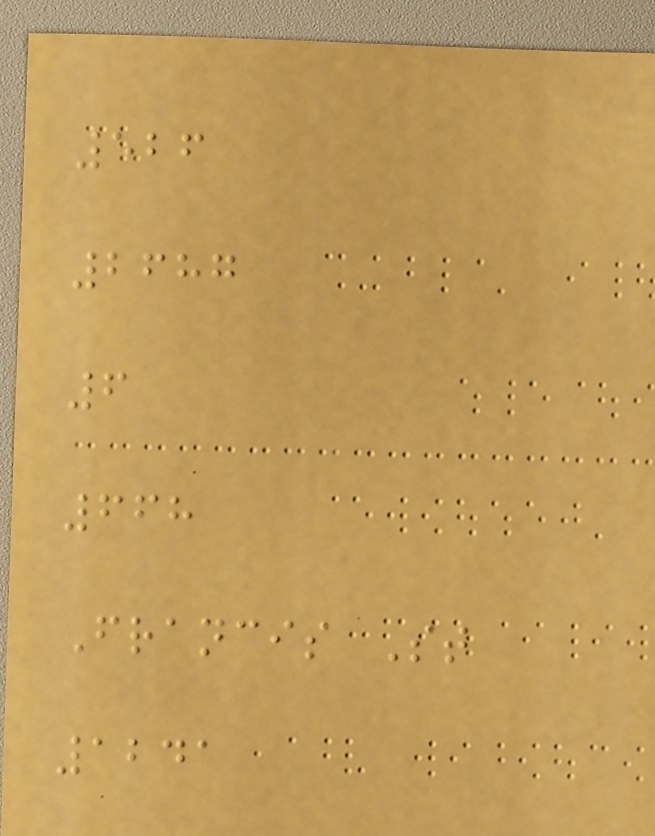526
2687
6
668
Francis St
1241
